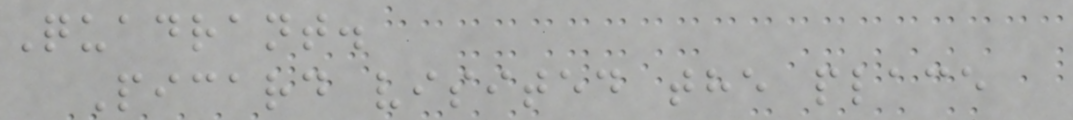Quadrant.
Picard visited the place
